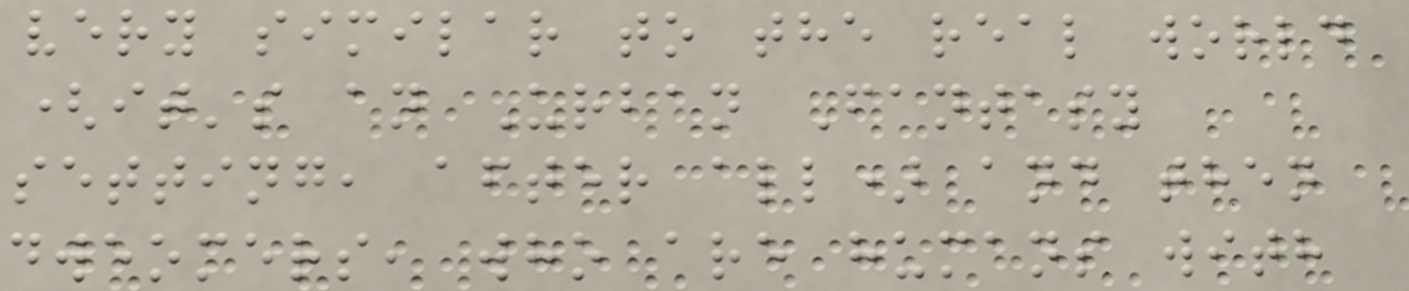very similar to the real world
(it's an Urban Fantasy
setting, after all) and then
dweomers, who are humans with
